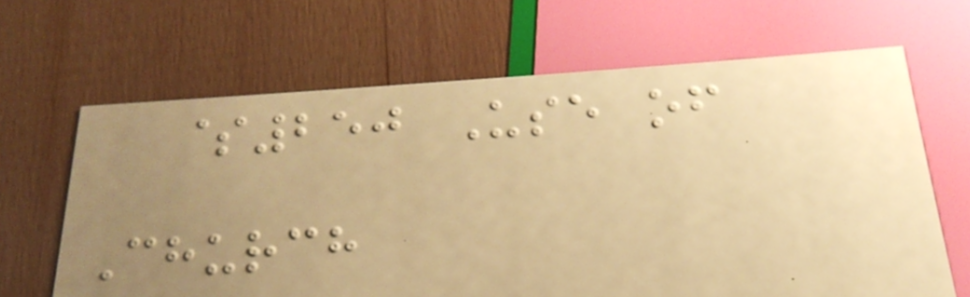$250 Use of
Church
